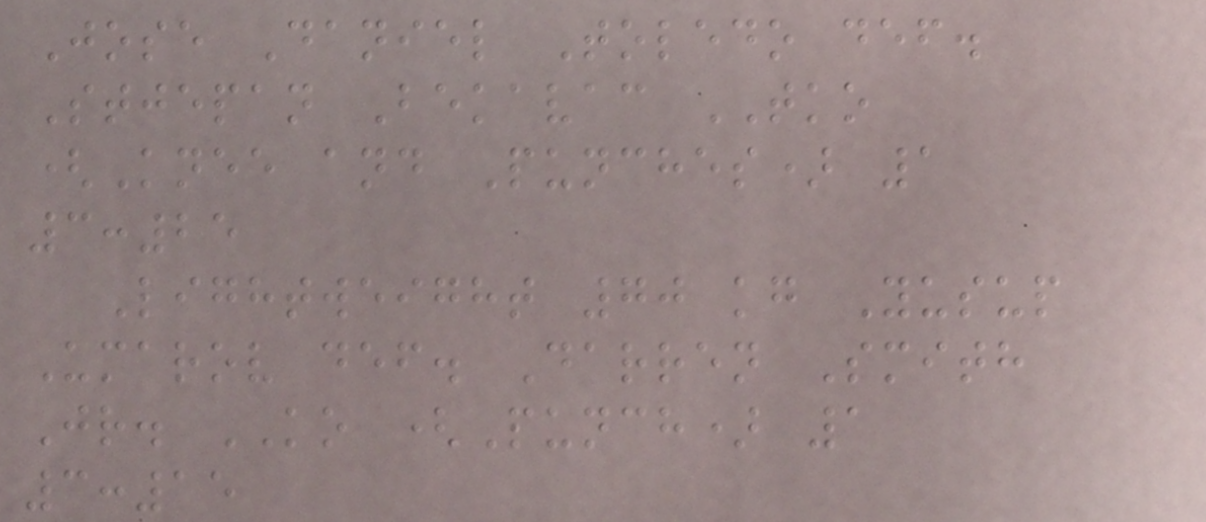Jose Daniel Toledo def.
Stjepan Bekavac TKO
(Knee and Punches) 1
3:25
Lightweight 70 kg Yusup
Umarov def. Darren Smith
Jr. KO (Punch) 1
3:15
